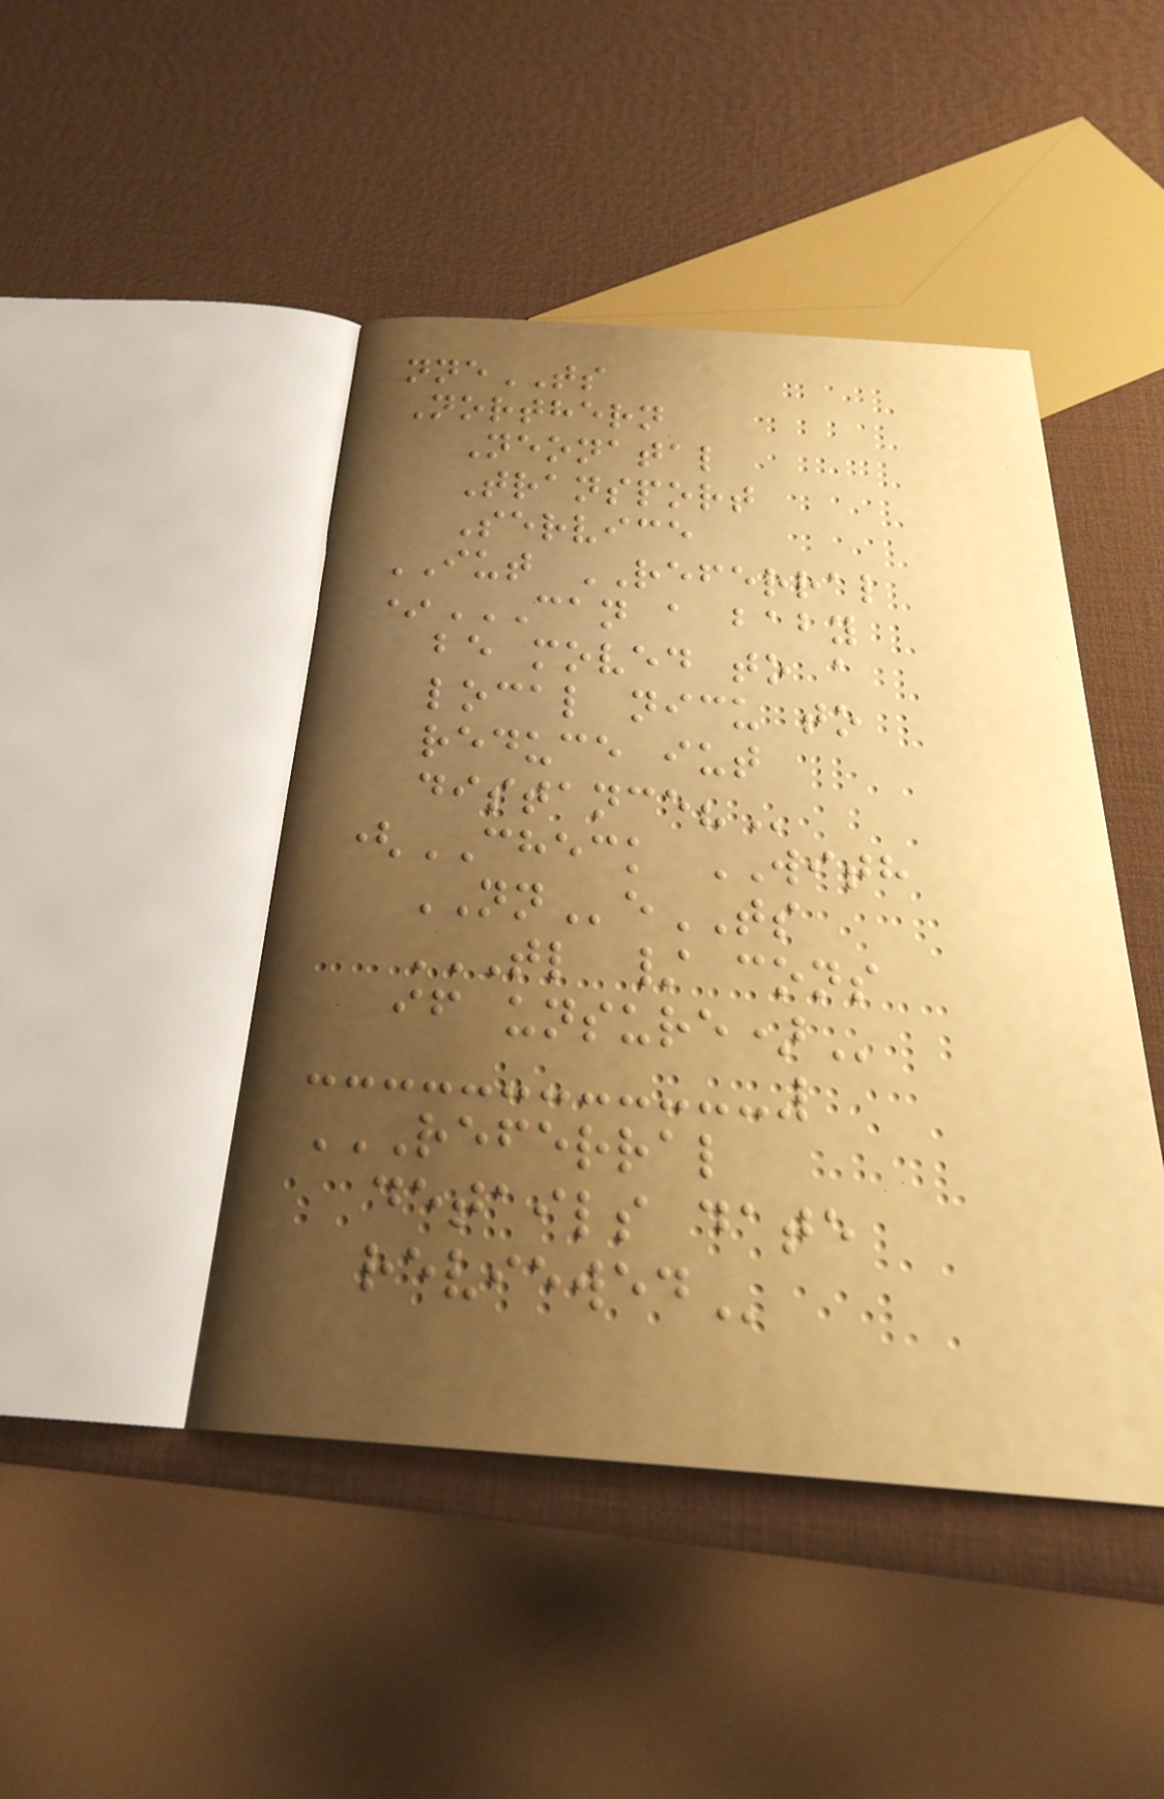nneTS
Northern
Neonatal
Transport
Service
IUT REFERRAL
*CAN A BABY
BE MOVED TO A
LOCAL NICU TO
REDUCE IUT
DISTANCE?
(CHECK WITH
NNeTS
TL / CONS
IF UNSURE)
REFERRAL
DETAILS DATE
REVIEWED
